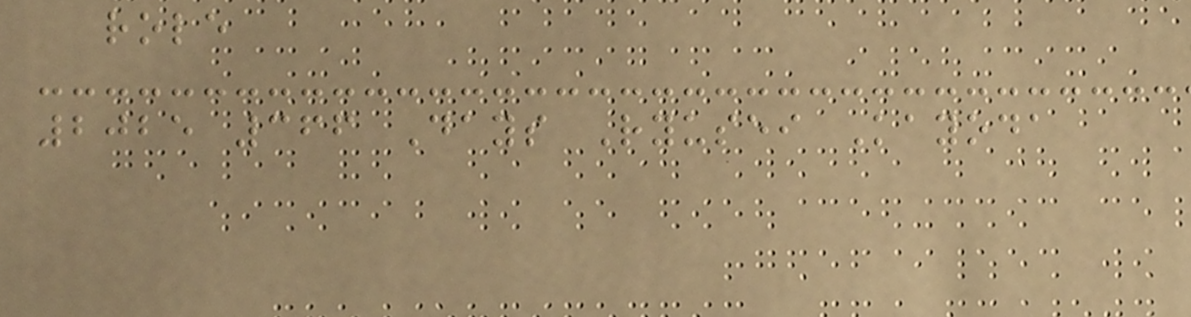role
2025 366 Days Ryusei Kayoda
